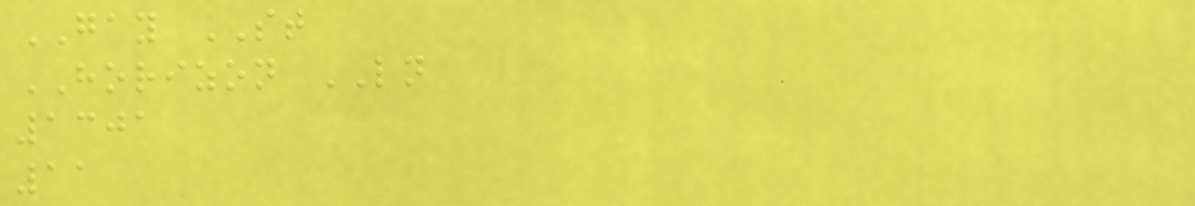GAY ST
HORIZON LN
1301
11
